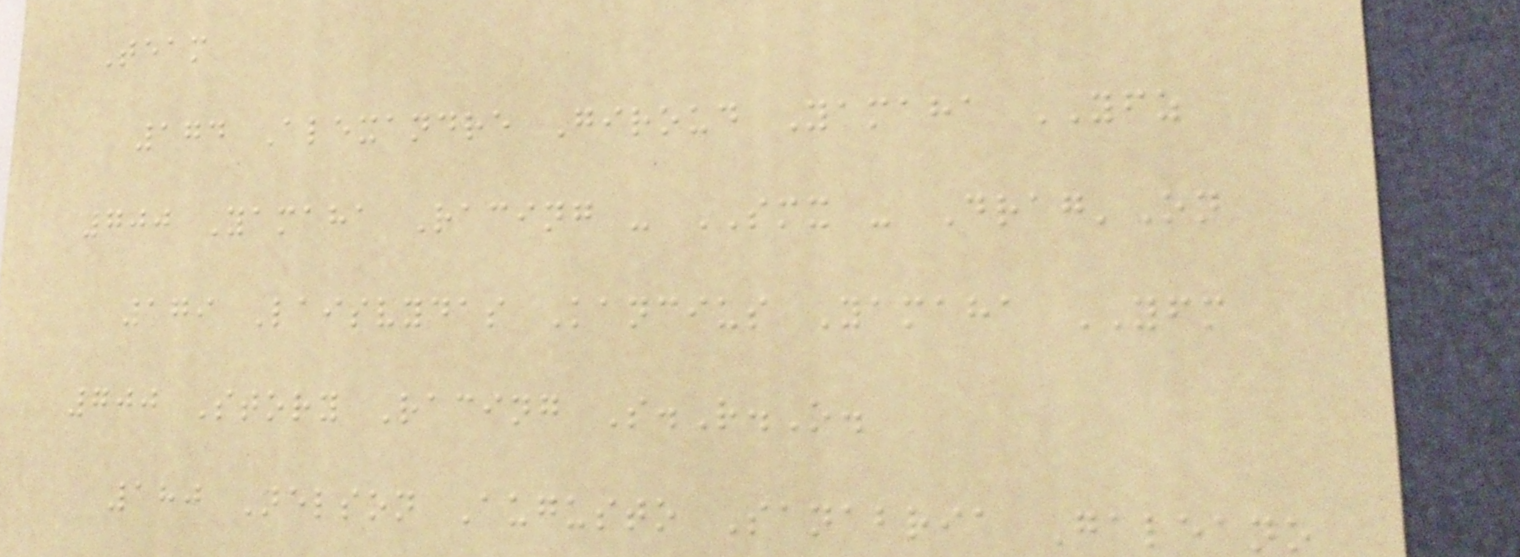Team
174 Alexandre Giroud Yamaha YFZ
700 Yamaha Racing - SMX - Drag'On
179 Laisvydas Kancius Yamaha YFM
700 Story Racing S.R.O.
180 Nelson Augusto Sanabria Galeano
